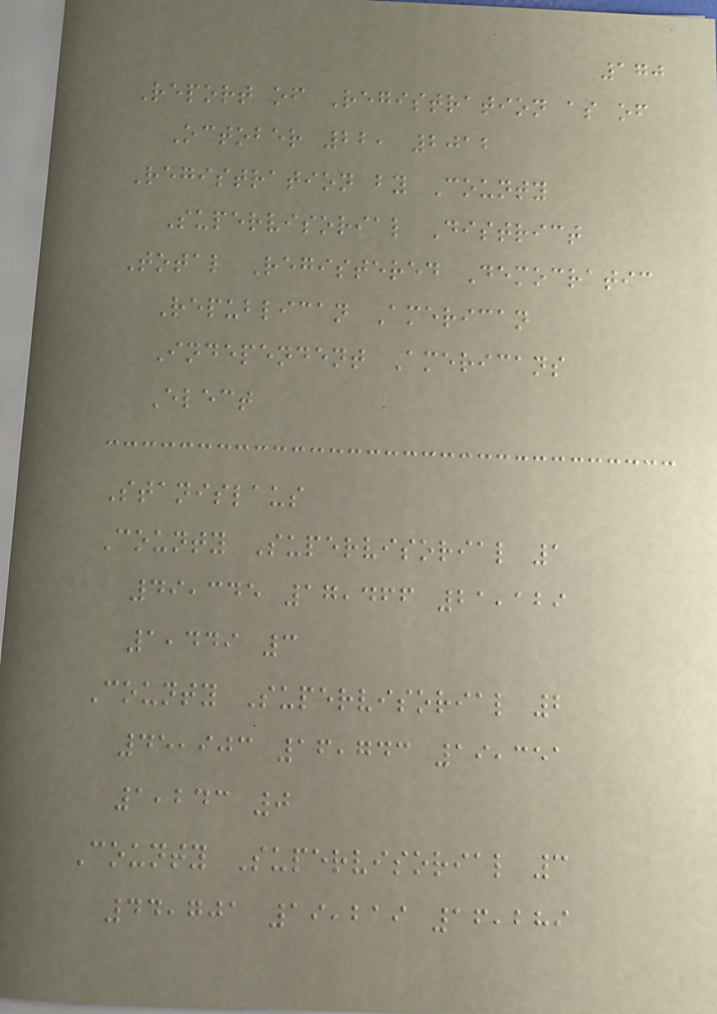170
Report of Registration as of
October 22, 2012
Registration by County
Supervisorial District
Total Registered Democratic
Republican American
Independent Americans
Elect
Stanislaus
County Supervisorial 1
49,345 17,466 21,129
1,449 3
County Supervisorial 2
45,903 16,743 19,351
1,243 0
County Supervisorial 3
44,701 19,219 16,289
